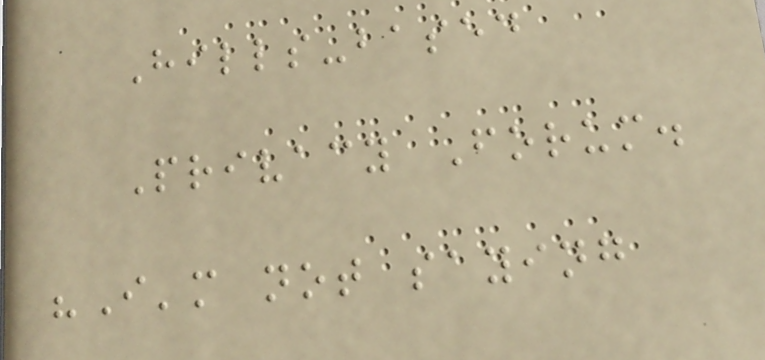Hills-based
Privacy Forum.
"I'm not saying
